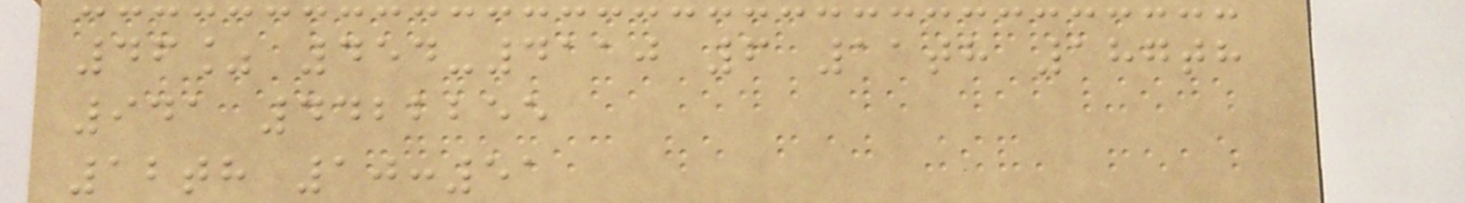46% 454-4110 6 11th 187th
941 4422255
12th 10:51
